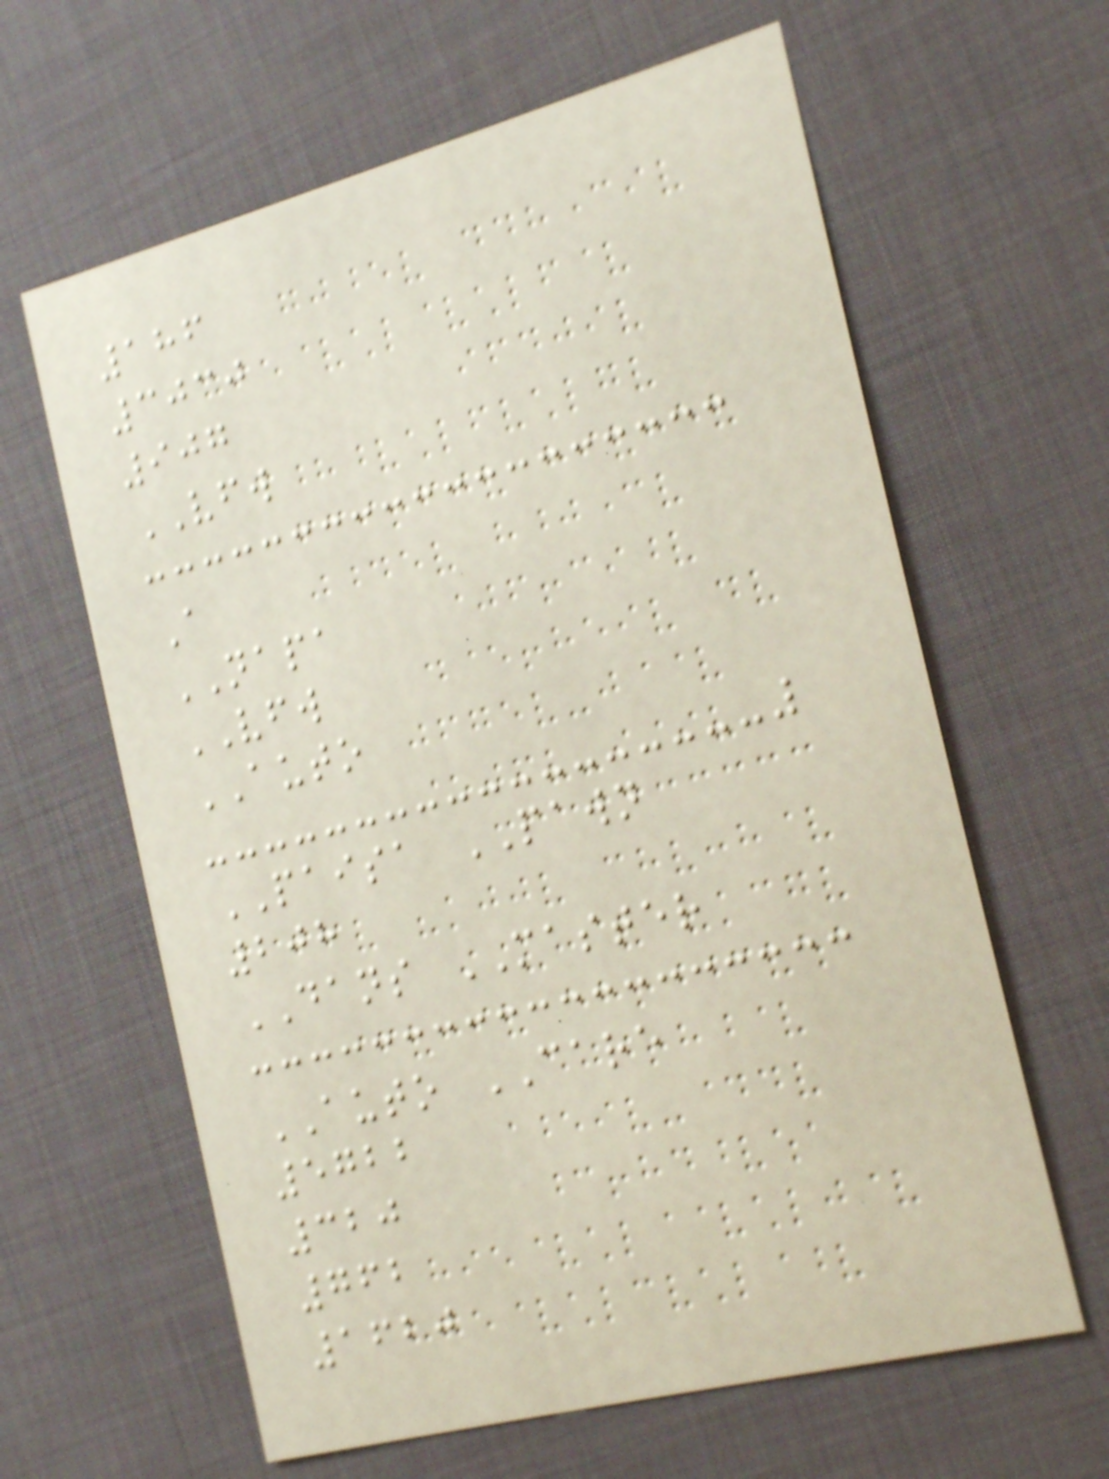186
3030
907
VFW
A
NAPA
VFW
AUTO
PAISA PAWN
208
DANS MASTER
AUTO CARE
5722
320
762
1620
